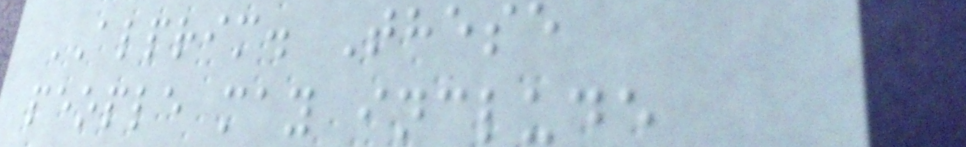ALPRIM. These
people may include
